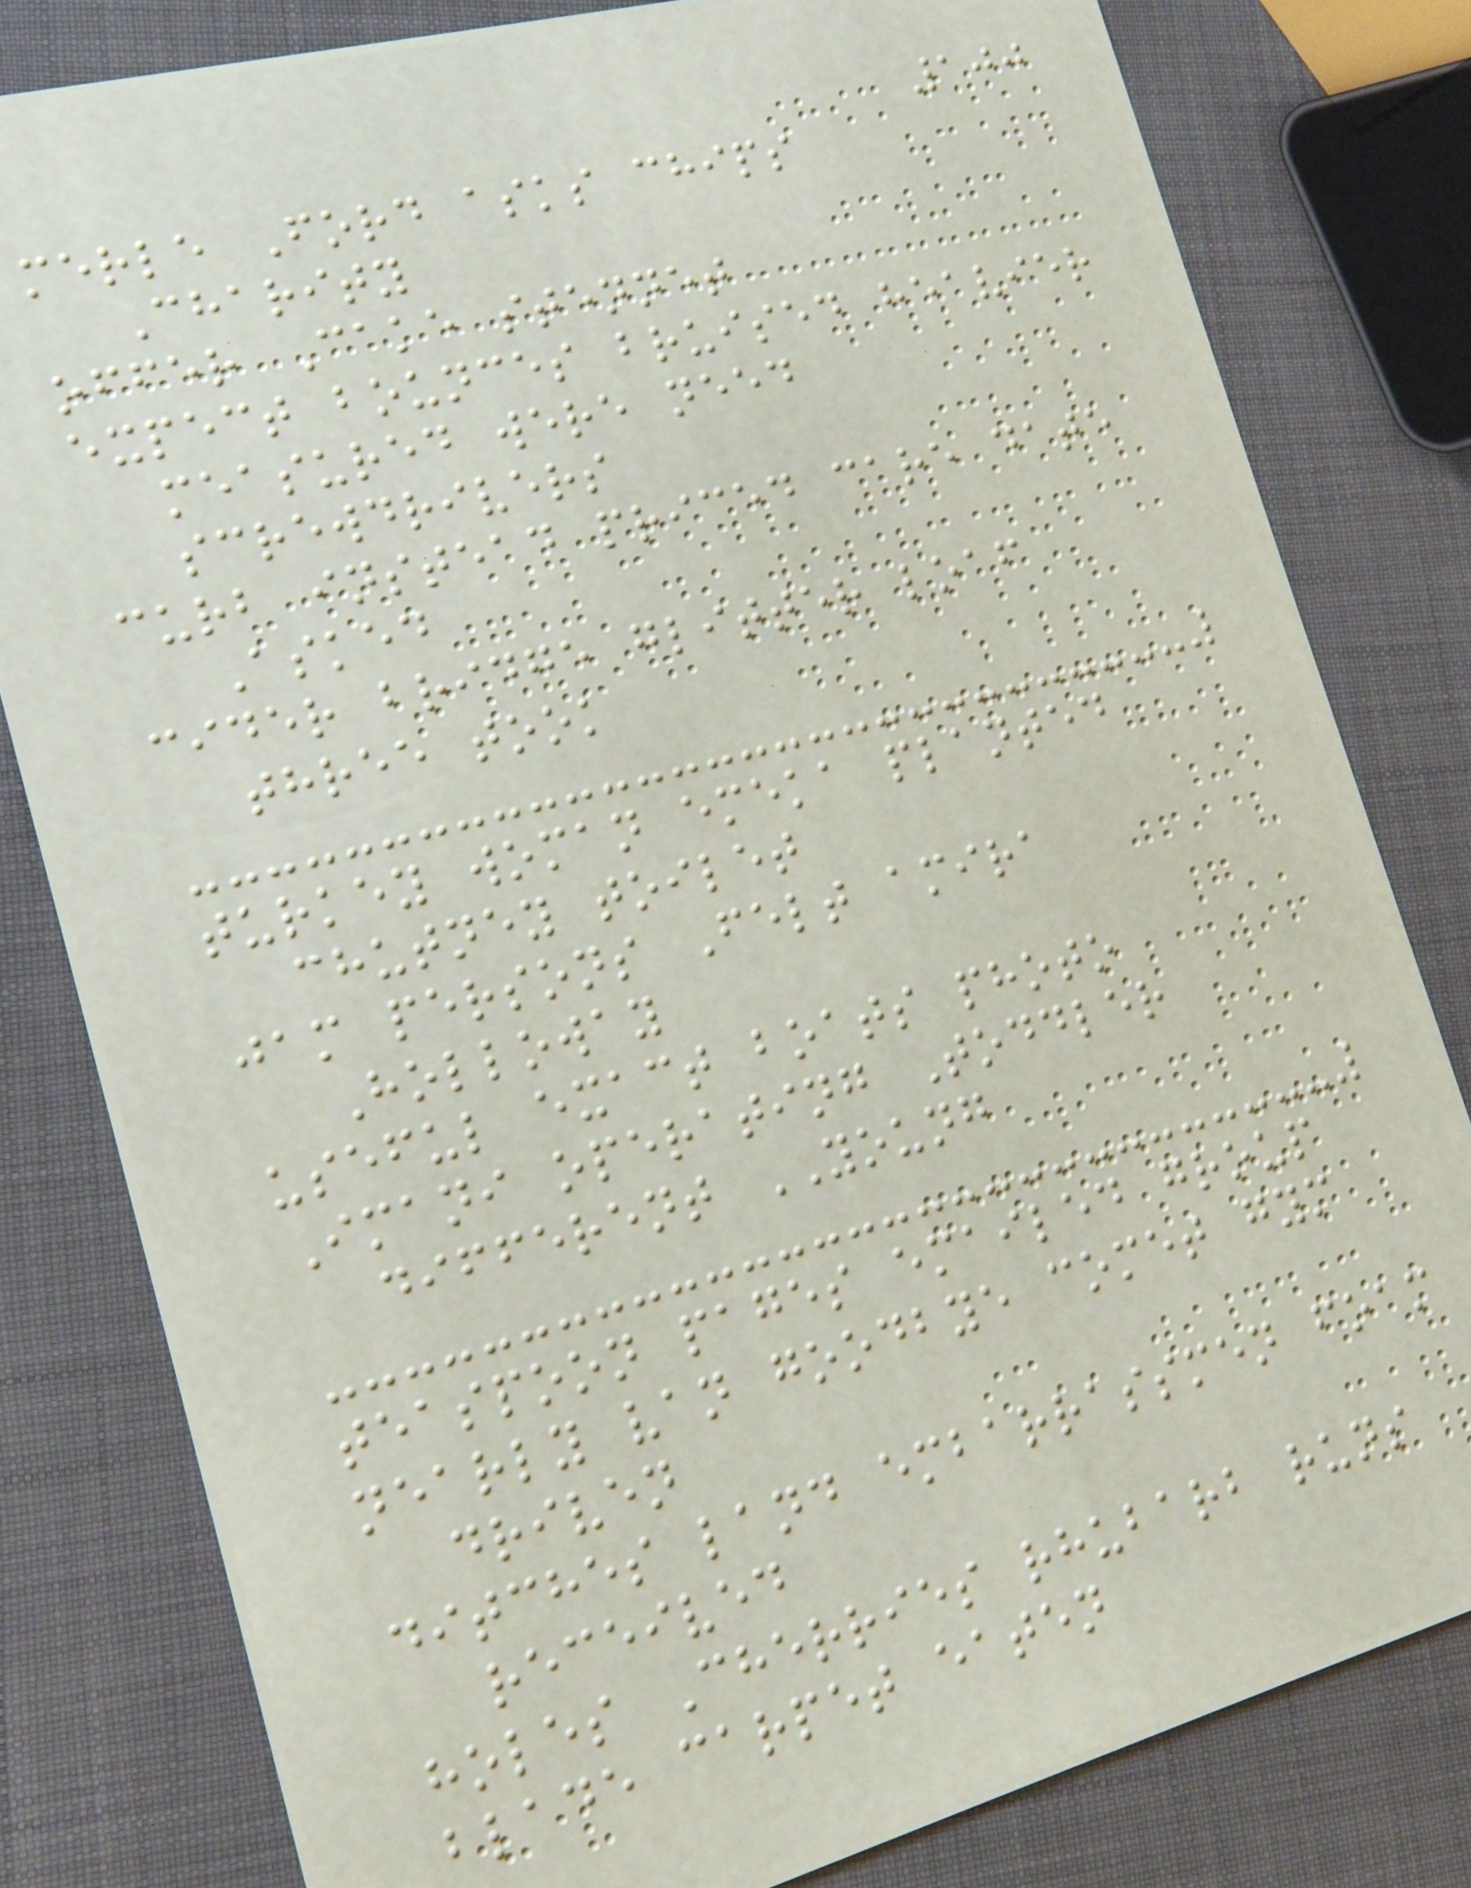100
merle Ford asks chips
Charity
offer Cake stennet
expect bounces bruised heavier
measured were need
screwdrivers
curb instead priced care date
Asked
cider bridge glitter loaf
three took
turkey woman emeka planted
chutney toilet
jam persons Felt amira
Holloway
useful exact boats photo
Imani operating Toddler
different YOUNG
teaspoon pages emailed group
nearly van goodbye comet gym
driven
ditches land embarrassmen foam
received
holes Cherries rhubarb runs
blade carpet eaten
